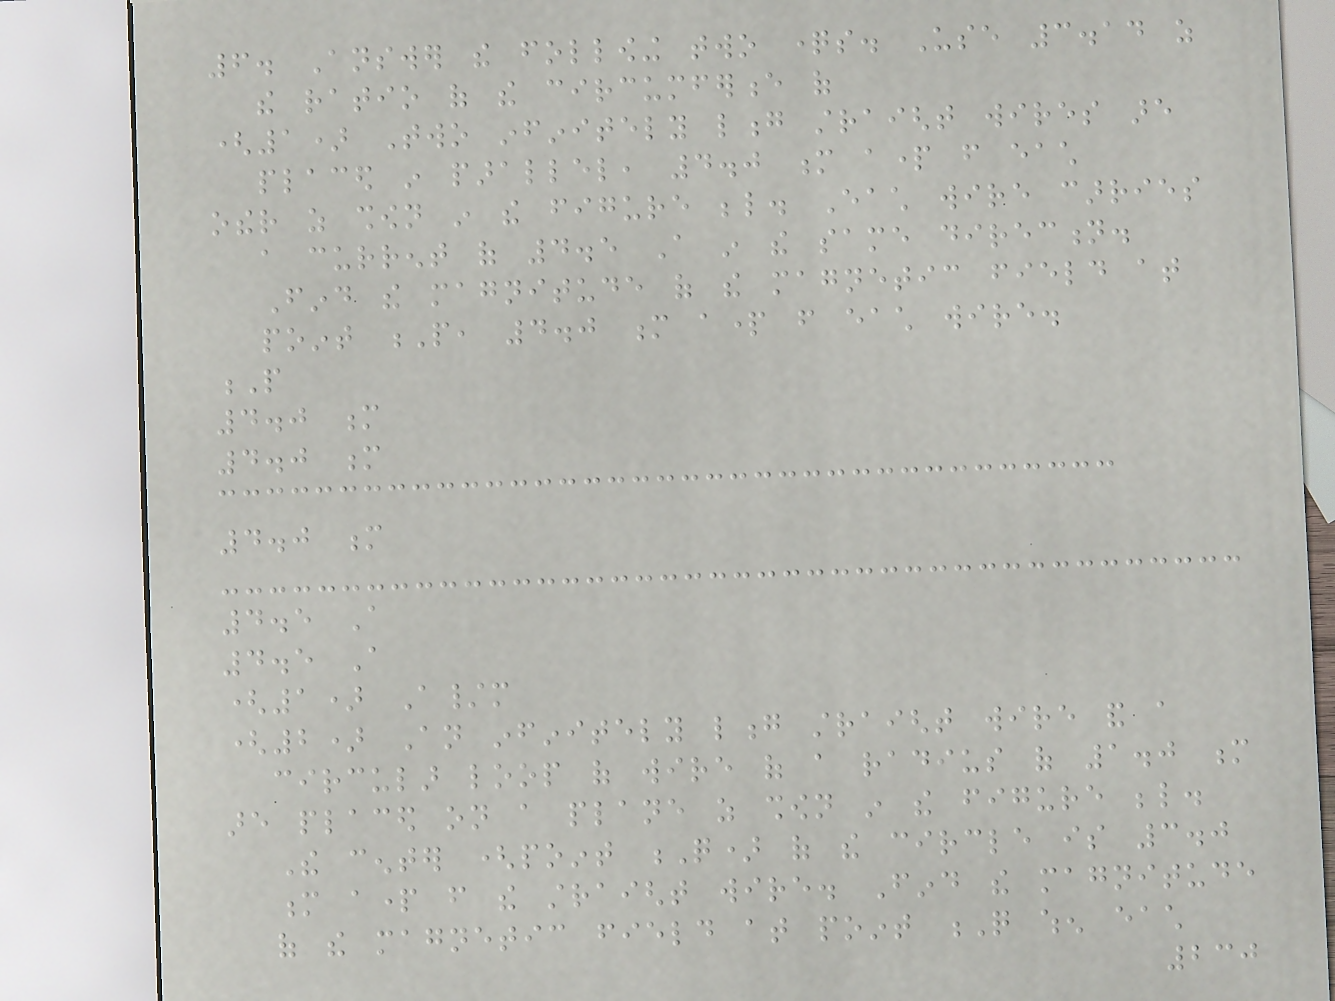6. Answer the following two questions. Use 3.14 as
the ratio of the circumference of
(1) Two infinitely long straight wires are
placed in parallel, 4.0 m apart from each
other as shown in the figure below. Each wire carries
a current of 4.5 A in the same direction.
Find the magnitude of the magnetic field at
point P, 4.0 m apart from each wire.
P
4.0 m
4.0 m
4.0 m
4.5 A
4.5 A
(1) A/m
(2) An infinitely long straight wire and a
circular loop of wire of a radius of 1.0 m
are placed on a plane as shown in the figure below.
The center (point Q) of the circle is 3.0
m apart from the straight wire. Find the magnitude
of the magnetic field at point Q when each
230
